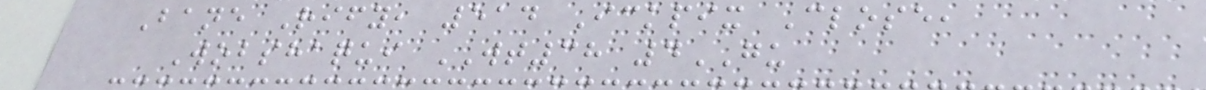Bane Rify, 514 Ickpix Close,
Wobshaqui WT38 4GU
